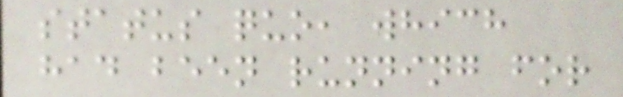status quo, which
had been running for
